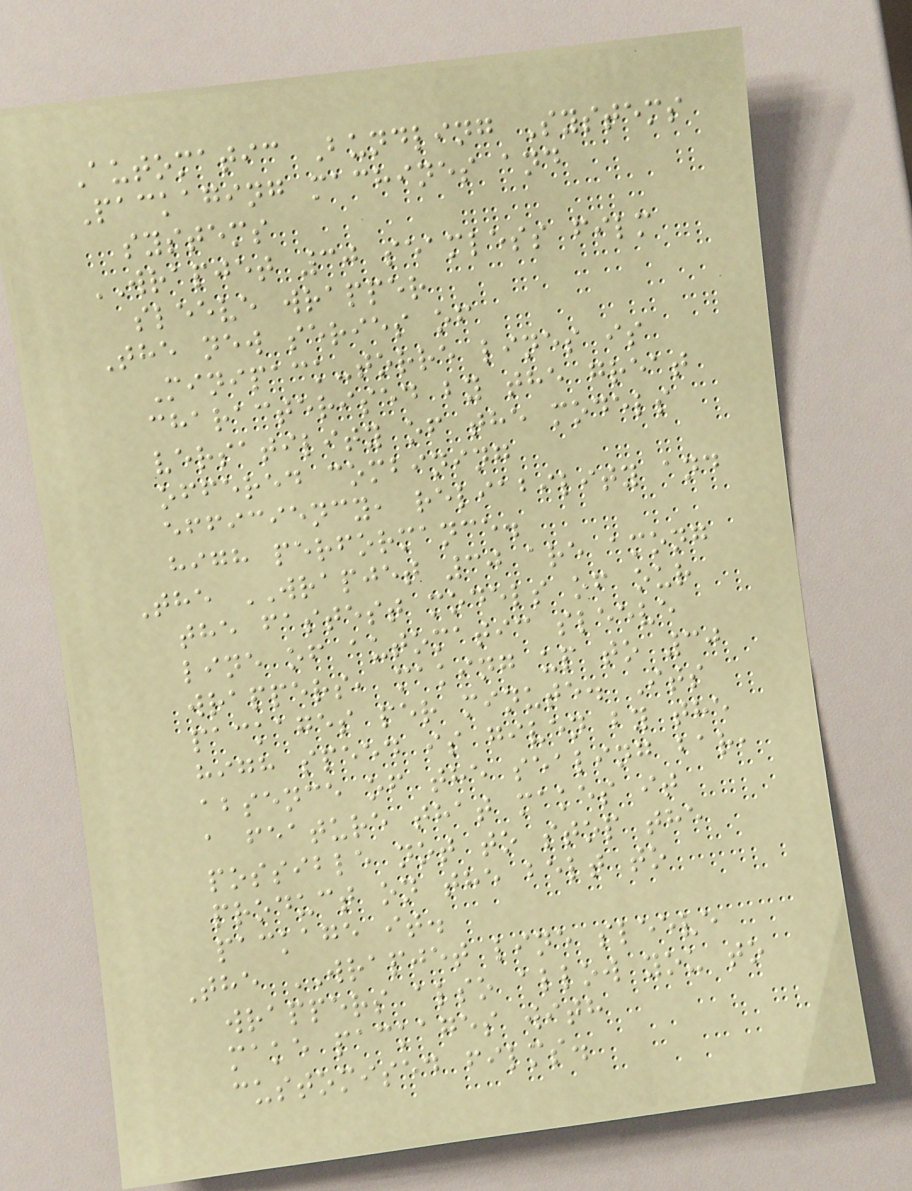Automatic Bundling Systems
Packaging machines and
systems
WRAPJET 30 seamless film
sleeve wrapper
The new series of
Minipack-torre lines is
characterised by the great
versatility of the models
offered combining
efficiency, reliability and
high performance.
The WRAPJET 30 are among
the fastest models of our
line of automatic sleeve
wrappers, making up to 30
packages per minute. Its
high speed is given by the
absence of the sealing bar,
a feature that makes it
possible not to stop the
product on the belt to
package it.
The WRAPJET line sleeve
wrappers also allow you to
make packages with
customised films.
